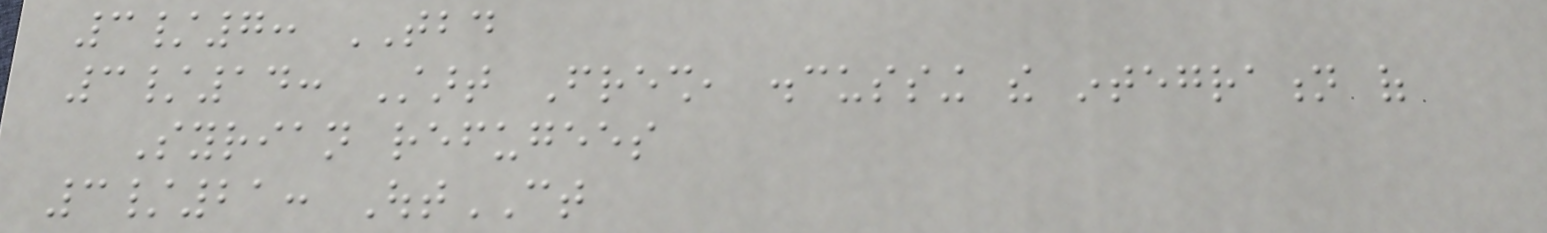3/7: TBD
3/14: Start Fresh, discussing the integration of
Syrian refugees
3/21: OutCT
